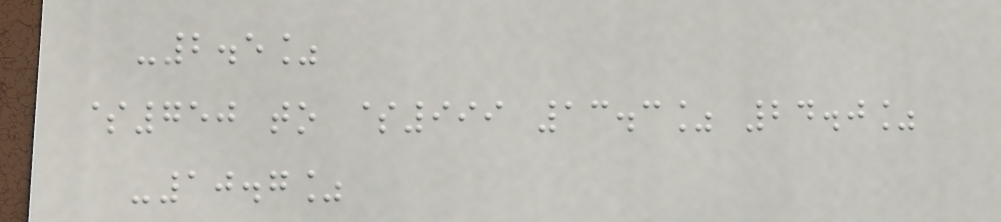-2.5%
$750 to $999 13.3% 24.0%
-10.7%
